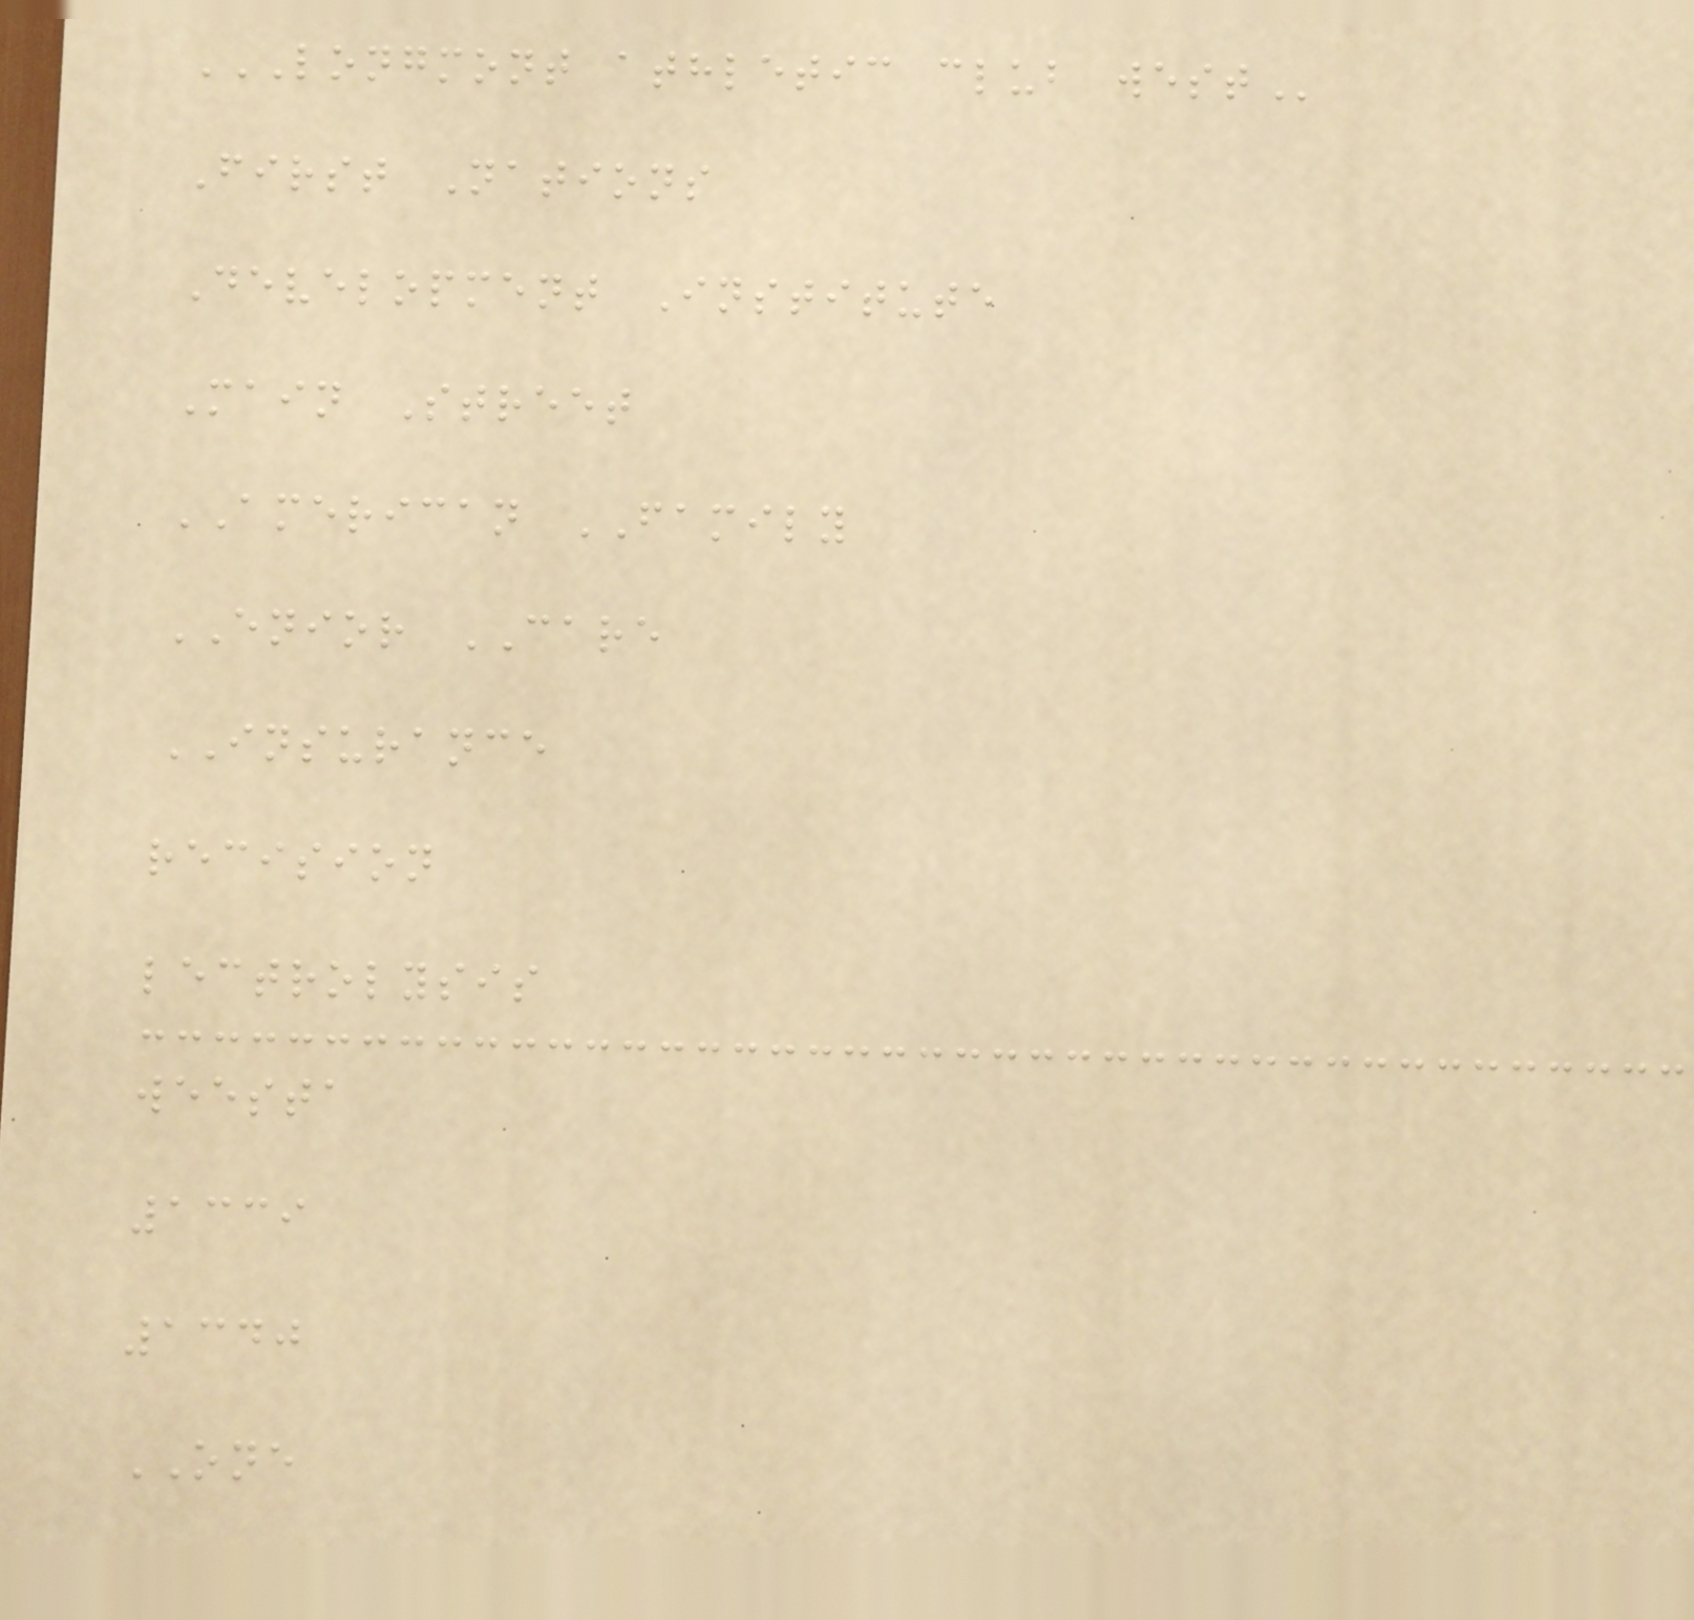LONGMONT ATHLETIC CLUB WEST
First Nations
Development Institute
Main Street
AMERICAN FAMILY
ENIOR CARE
INSURANCE
recision
lectrolysis
weesta
1339
1340
ONE
